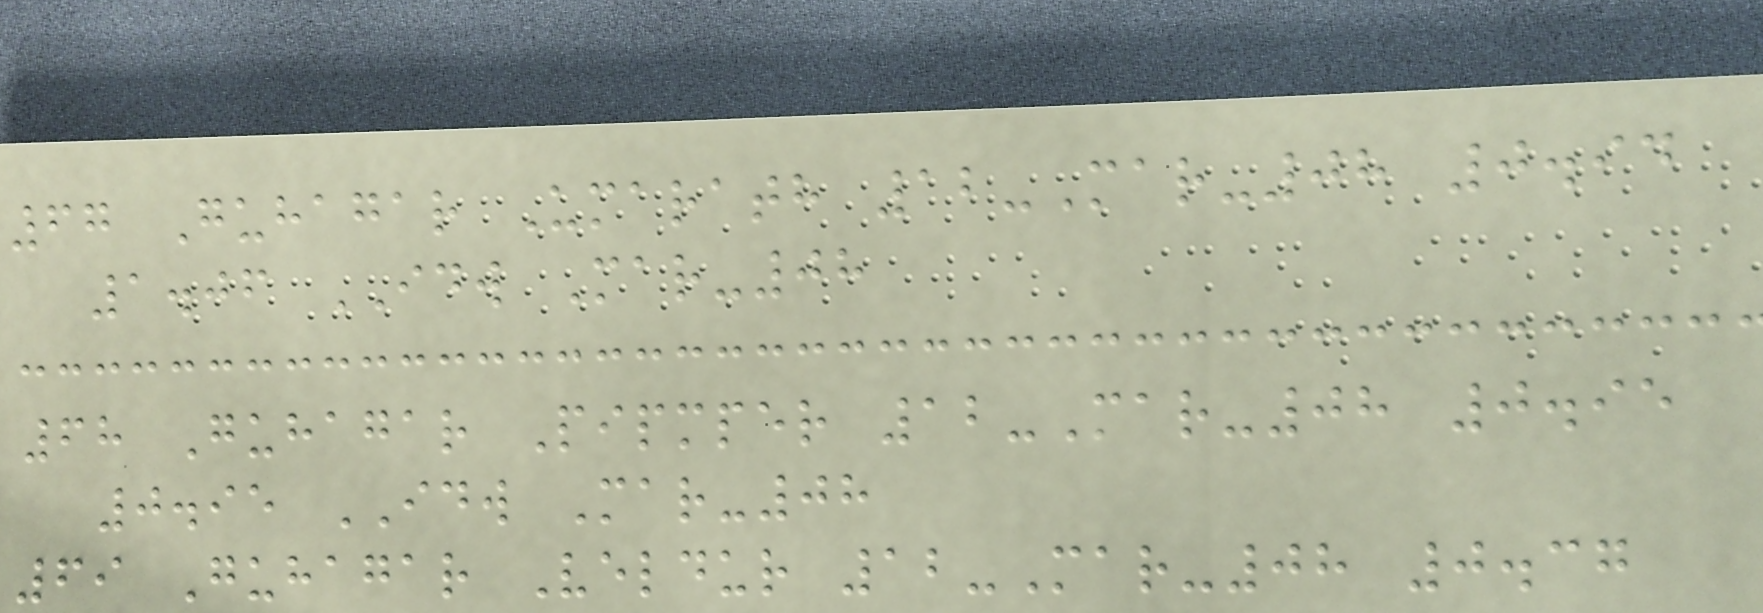67 Guhagar Umarath 12-Mar-08 0.94
1.06 IDW Mar-08
68 Guhagar Pipmper 12-Mar-08 0.95
0.95 IDW Mar-08
69 Guhagar Veldur 12-Mar-08 0.37
